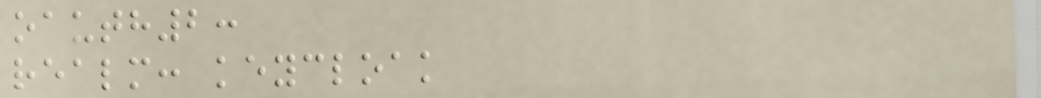oauth2:
realm: keycloak
